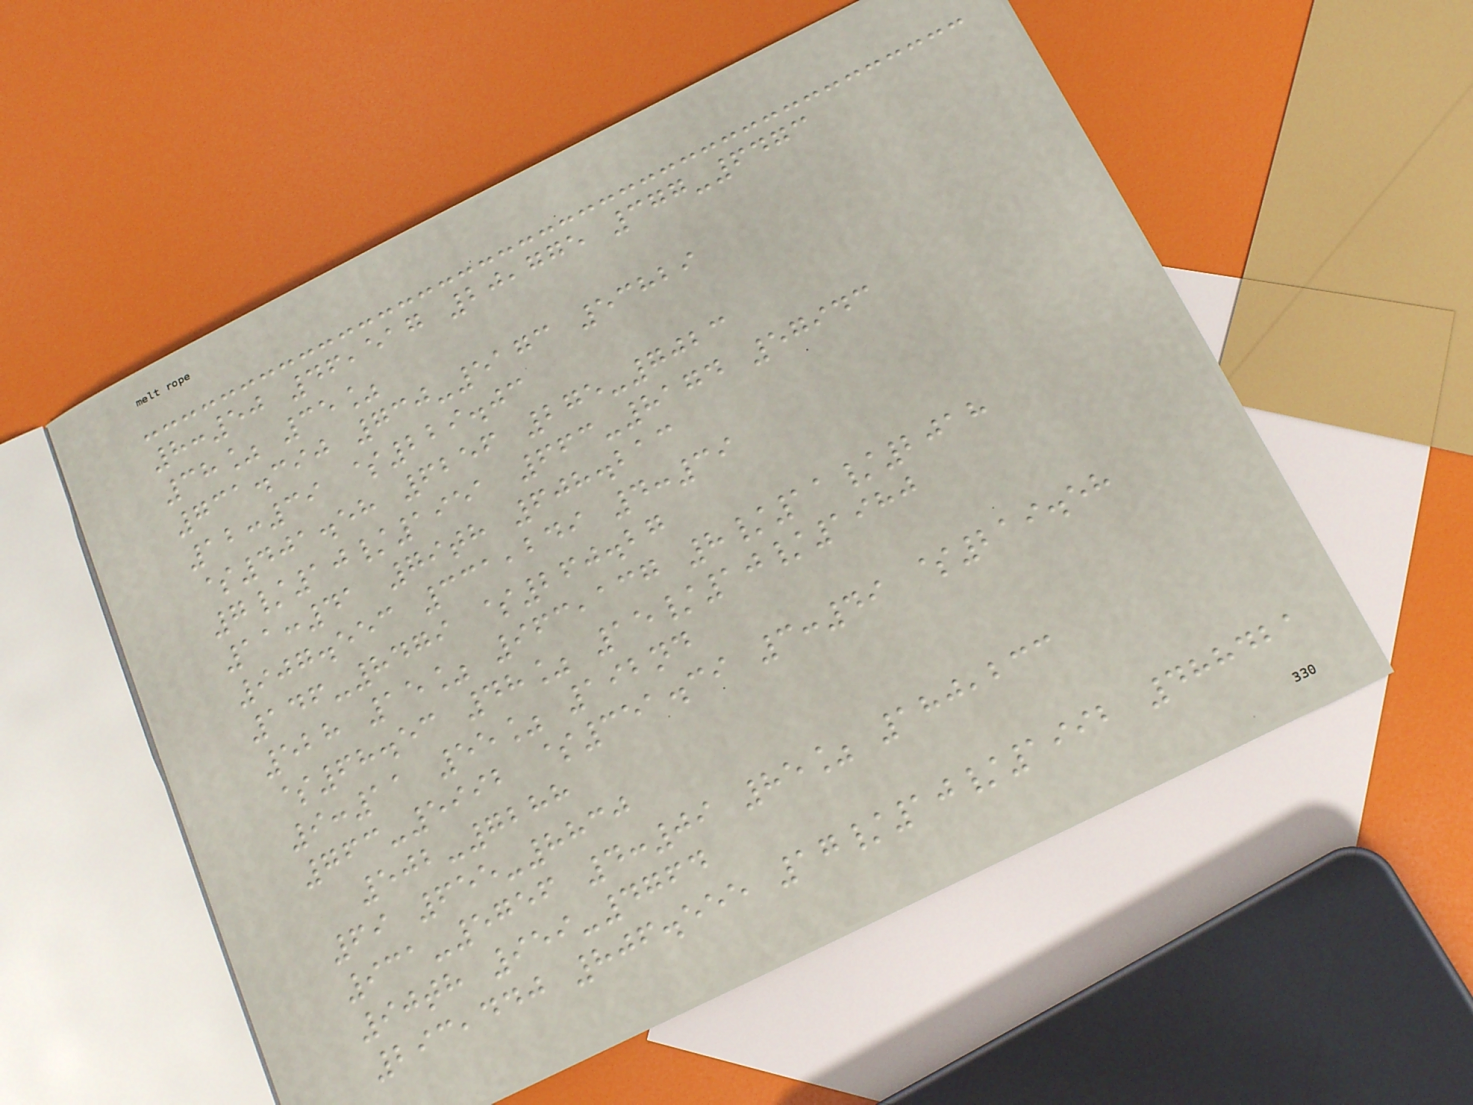8:50 46,517 20,775 377-6473
38% 35%
731.390 730-5173 53829
12:39 $229.03
$401.58 6256 275-7023
7/10/1951 663-8174 57943
11:41 79th 608.213
907.553 331,249 4:39
146-8479 $260.27
528 15% 963,137 8/11/2018
$68.53 48% 15/10/1980
9:11 55% 192nd
763-5992 $351.39 3:49 $219.58
502-7288
69 655-8830
931-5756 4:09 85% 180,233
90th 959-4764
293,440 806.555 17/10/1992 488421
